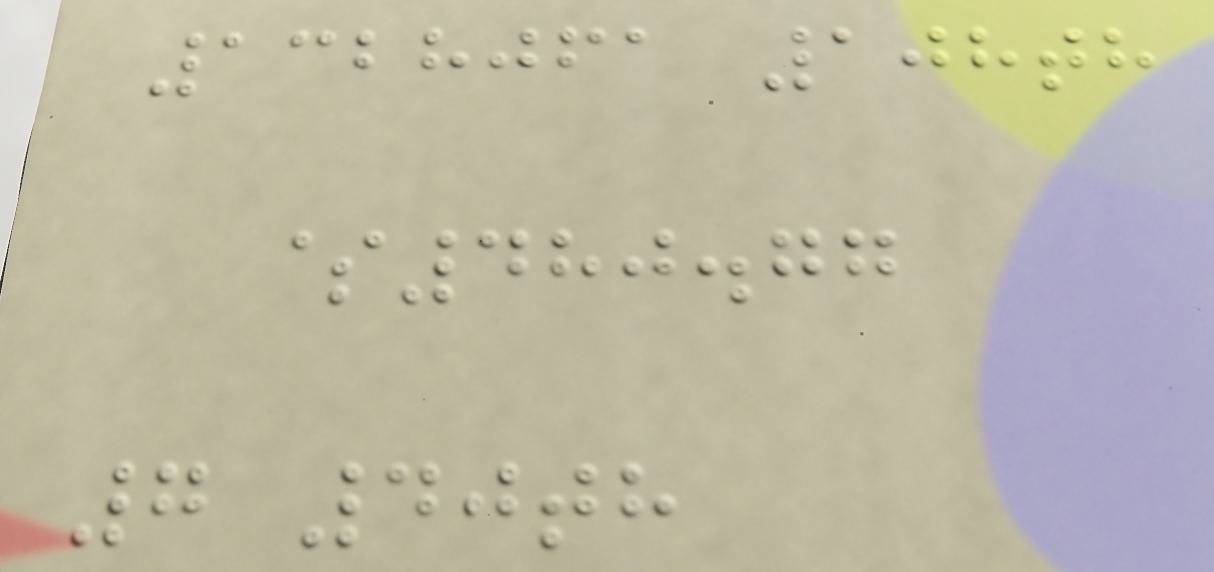1328061 108th
$480.77
7 40th
